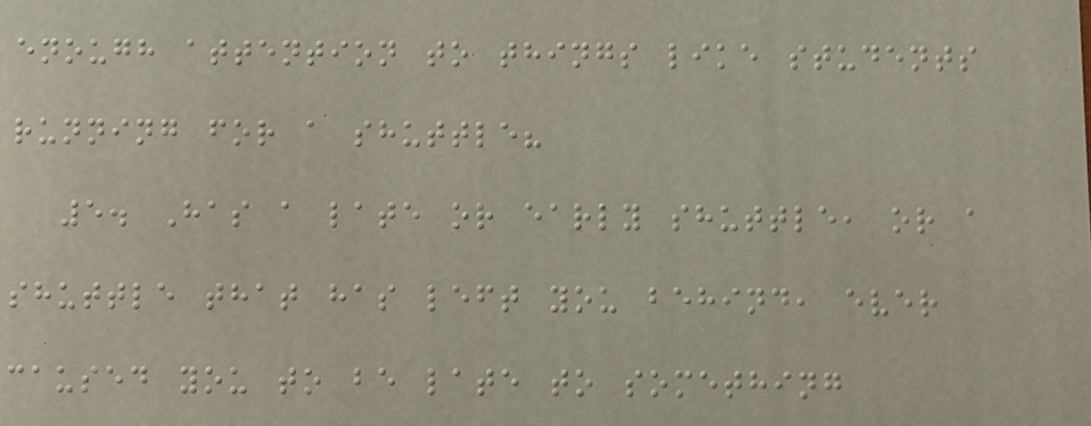enough attention to things like students
running for a shuttle?
5. Has a late or early shuttle, or a
shuttle that has left you behind, ever
caused you to be late to something
